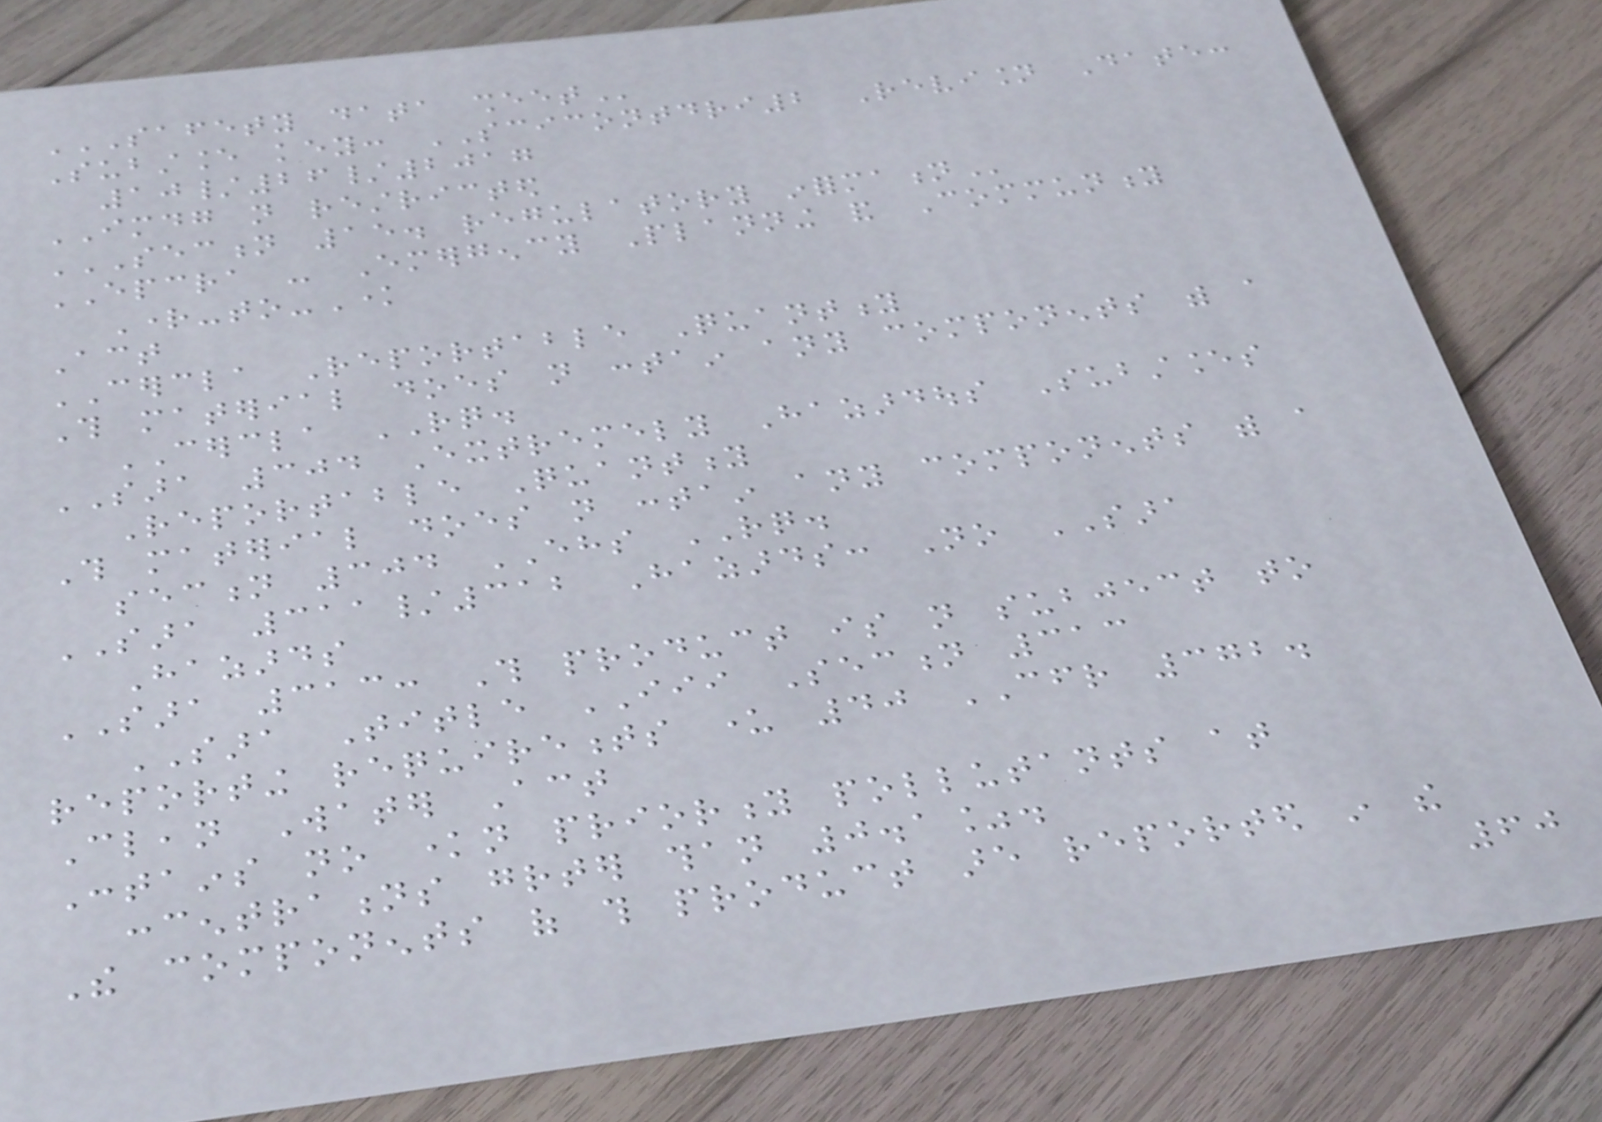SAFETY DATA SHEET
Substance key: SCICONTDRI2 Revision Date:
10/26/2017
IMDG not restricted
SECTION 15. REGULATORY INFORMATION
EPCRA - Emergency Planning and Community
Right-to-Know
Act
CERCLA Reportable Quantity
This material does not contain any components with a
CERCLA RQ.
SARA 304 Extremely Hazardous Substances
Reportable Quantity
This material does not contain any components with a
section 304 EHS RQ.
SARA 311/312 Hazards: No SARA
Hazards
SARA 313: This product is not subject to
SARA Title III Section 313
reporting requirements under 40 CFR 372.
Clean Water Act
Contains no known priority pollutants at
concentrations greater than 0.1%.
The components of this product are reported in the
60
